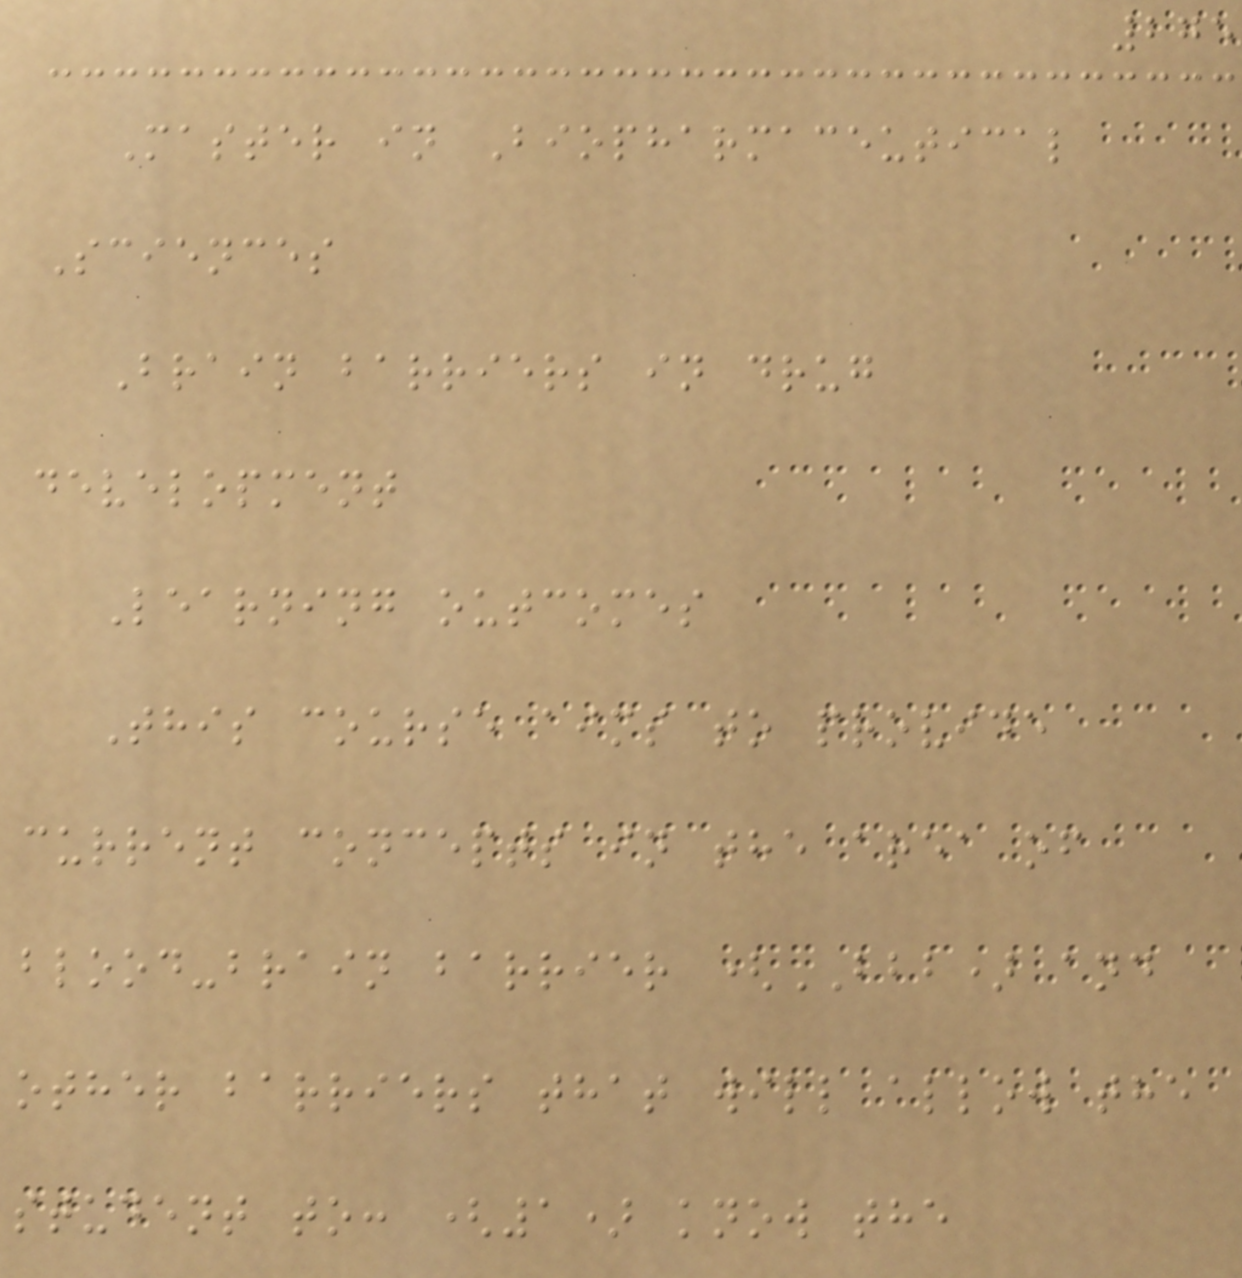275
Master in Biopharmaceutical
Sciences
Brain barriers in drug
development
Learning outcomes
This course aims to provide
current concepts in the area of
blood-brain barrier (BBB) and
other barriers that will allow the
student to: (1) know the
